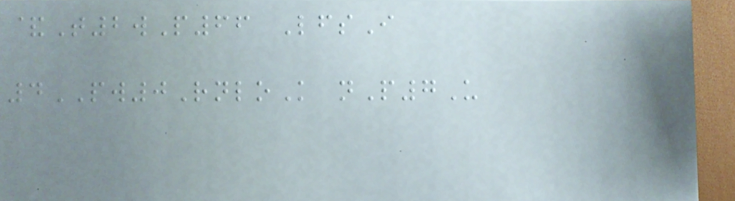&T2wP66 LfsI
4PW0RnloK nP7U
